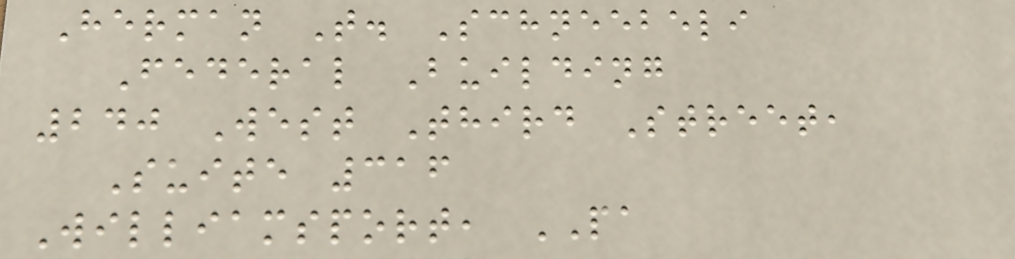Herman T. Schneebeli
Federal Building
240 West Third Street,
Suite 316
Williamsport, PA
